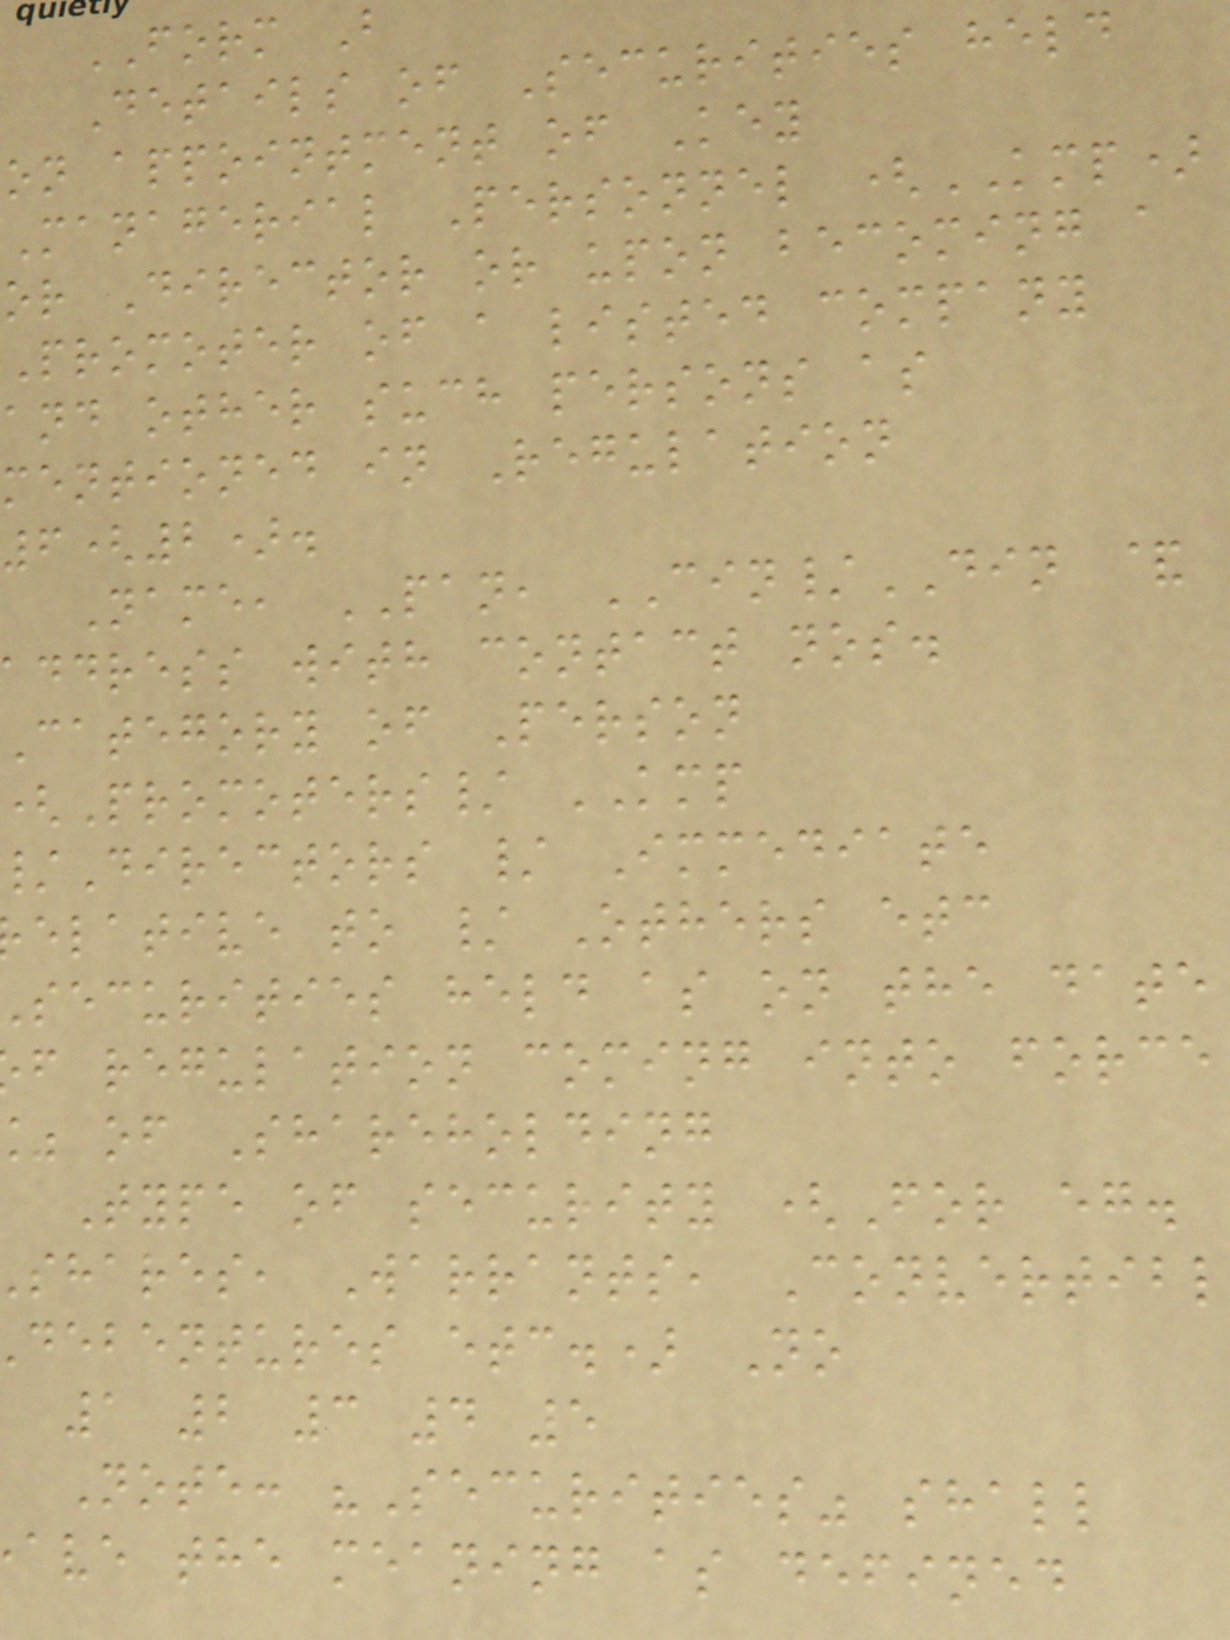FORM B
Details of Securities held
on appointment of Key
Managerial Personnel (KMP)
or Director or upon becoming a
Promoter of a listed company
and other such persons as
mentioned in Regulation
6(2).
Name, PAN, CIN/DIN &
address with contact nos.
category of Person
Promoters/ KMP
Directors / Immediate
elative to / Others etc
securities held as on the date
f regulation coming into force
of Shareholding
Type of security (For eg.
shares, Warrants, Convertibl
debentures etc.) No
1 2 3 4 5
Note: "Securities" shall
ave the meaning as defined
